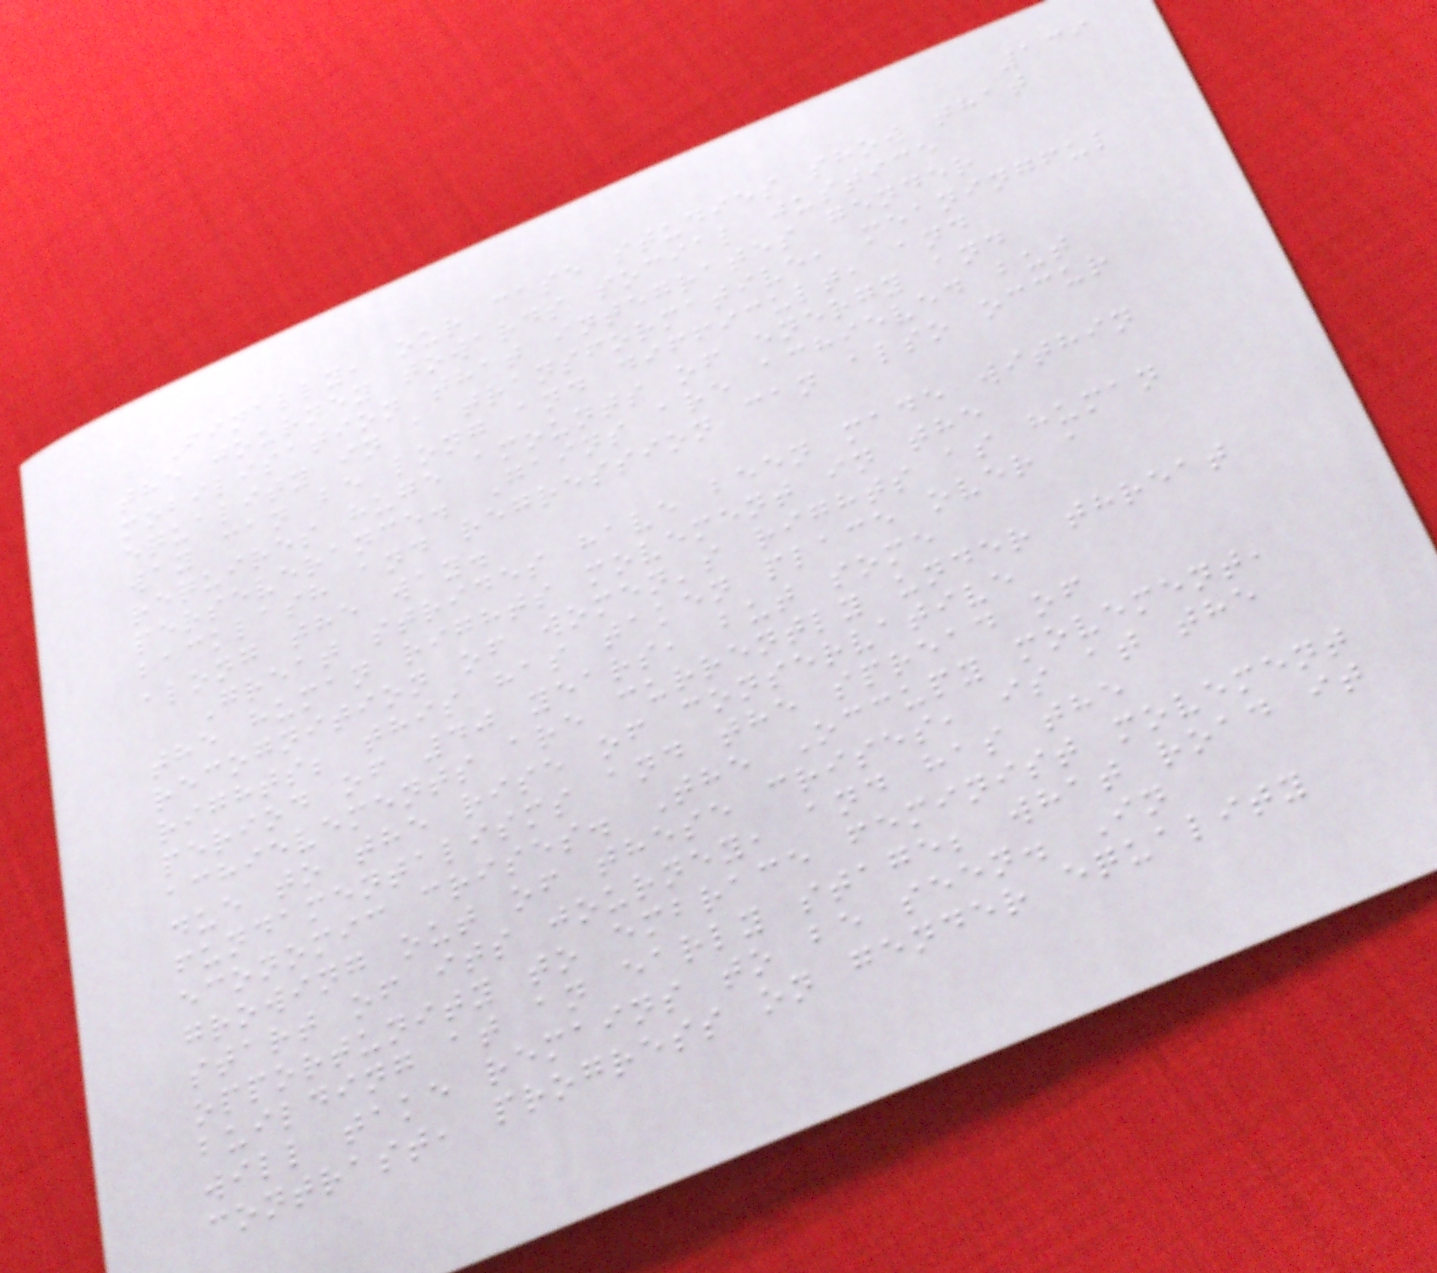139
Finally, our case studies show that
the journey towards social justice
mobilisation that integrates gender
equality in a transformative, meaningful
way can be long and difficult, and
requires huge amounts of energy and
perseverance. Gains are achieved but
backlash and regression can also occur
along the way.
Great strides have been made within
the human rights movement in the
recognition of women's rights as human
rights; this has taken place over a
period of 40 years, but some
achievements are currently under threat
due to the rise of conservative
fundamentalisms and the spread of
economic crises. The Occupy movement,
growing out of these crises, is at the
start of its journey, and has the
opportunity to embrace feminist movement
building at an early stage; what road it
will take remains to be seen. In
contrast, progress on gender equality
